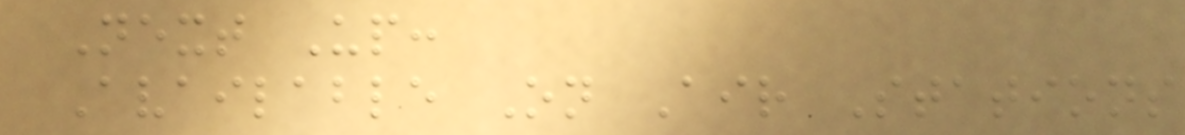Next Up:
Available On Air Stations
